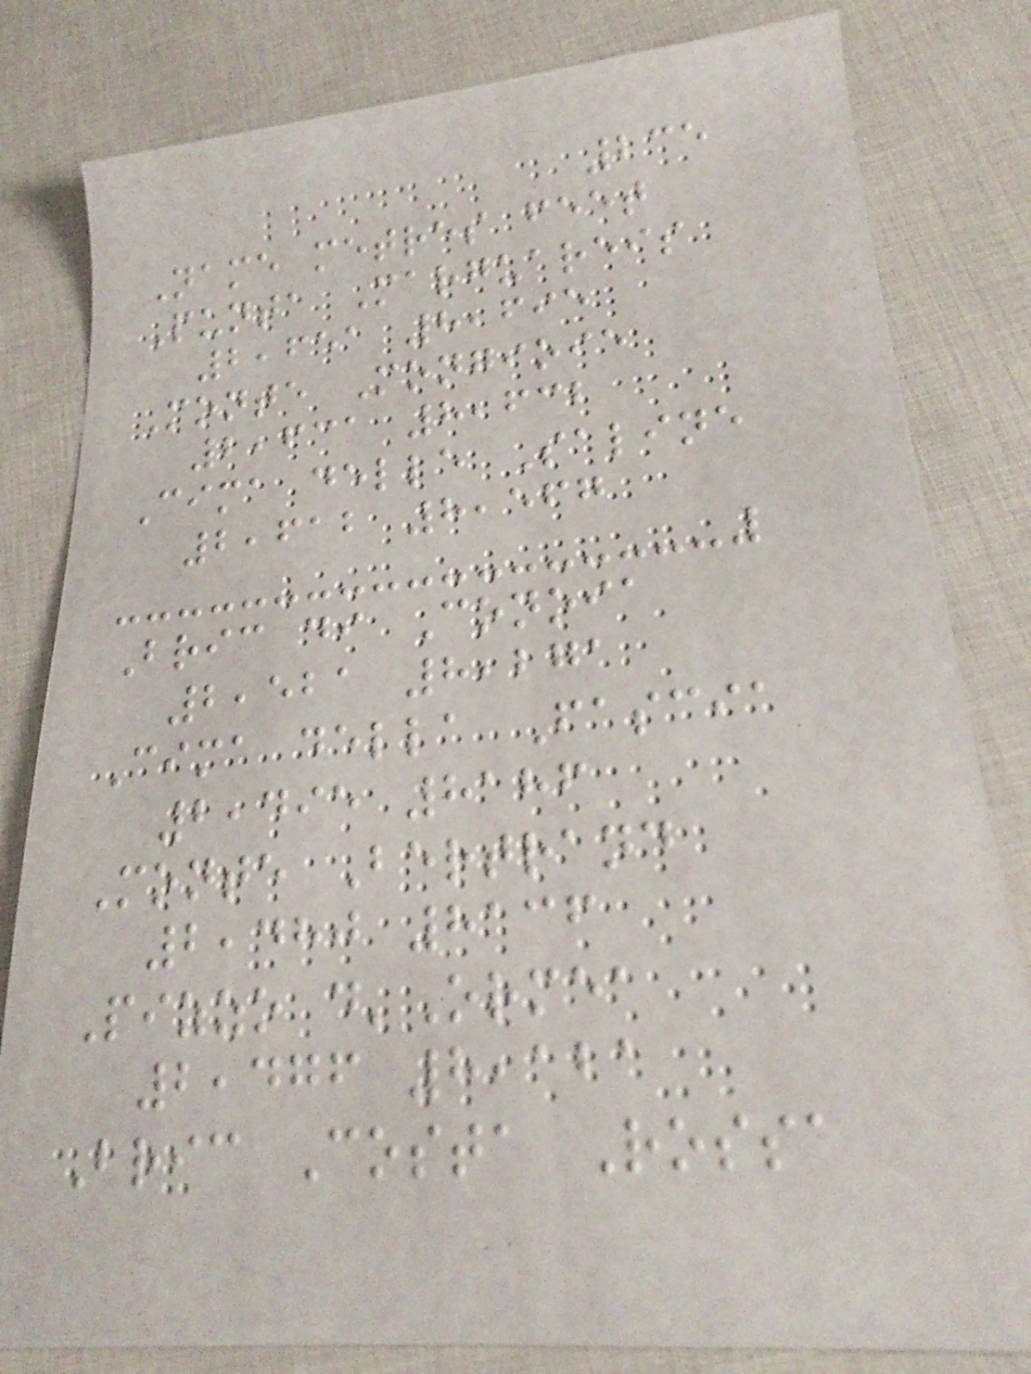235
Name metres feet
Punta Marguareis
2,651 8,695
Monte Mongioie
2,631 8,632
Cima delle Saline
2,612 8,567
Bric di Conoia
2,521 8,271
Cima della Fascia
2,495 8186
Monte Bertrand
2,480 8136
Pizzo d'Ormea
2,476 8,121
Bric Costa Rossa
